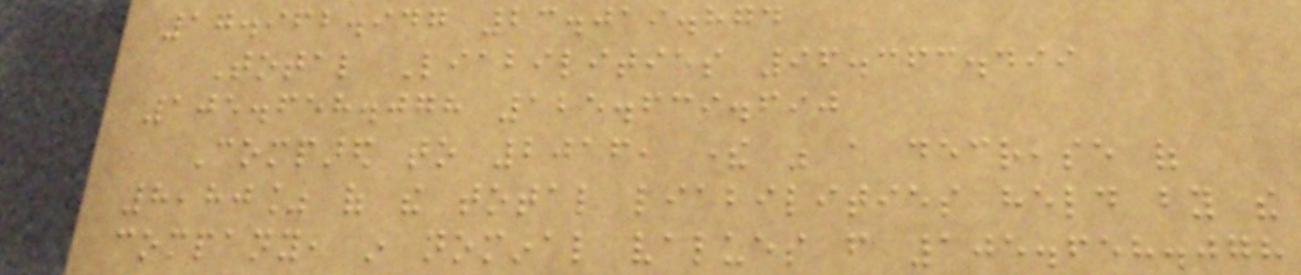17.962.947 23.019.874
Total Liabilities 96.363.499
105.658.078 125.639.690
Compared to 2016, there was a decrease of
8,80% of the total liabilities held by the
company, in nominal values from 105.658.078
